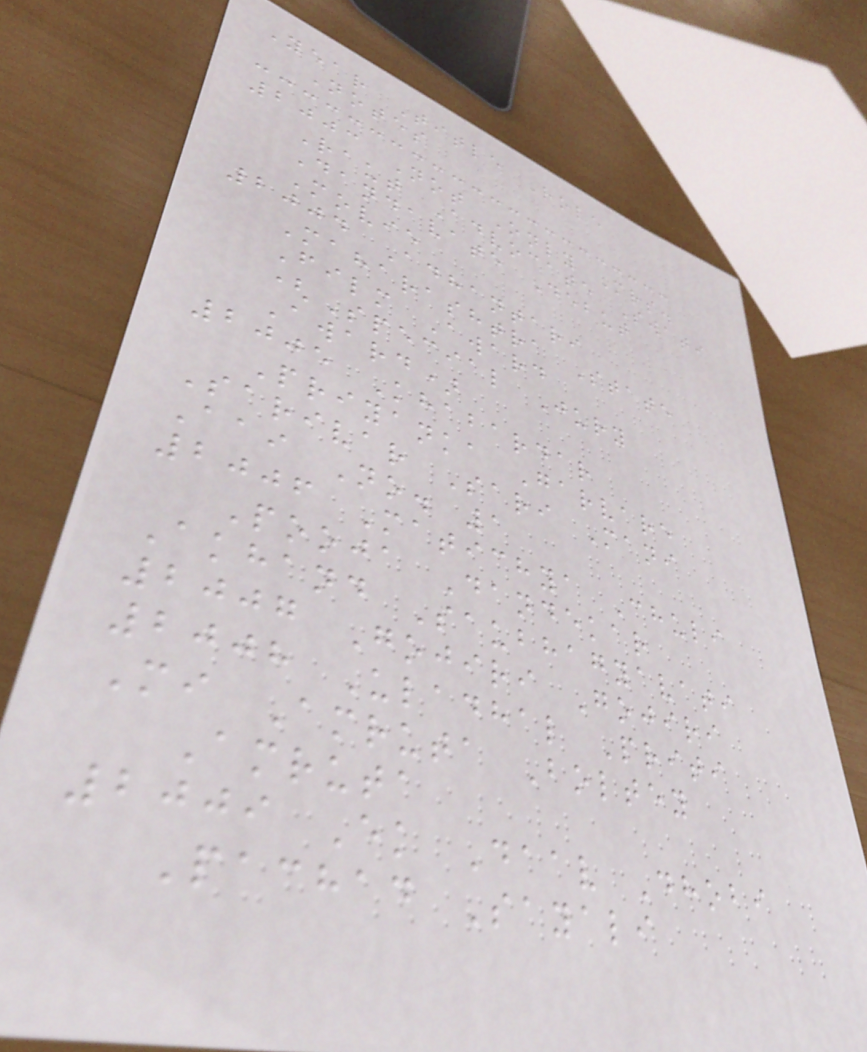Year Title Role
Notes
2003 Not Only Mrs.
Raut Advocate Swati
Dandavate Debut
Movie
2004 Adhantari
Maharashtra State
Film Award
(Special Jury
Award)
2005 Khabardar
Priyanka Garvare
Sarivar Sari Mani
Aai No. 1
2006 Matichya Chuli
Pooja Dandekar
Akhand Saubhagyavati
2007 Gojiri Gojiri
2008 Uladhal Priti
Mi Amruta Boltey
Amruta
2009 Ek Daav Dhobi
Pachad Sayali
